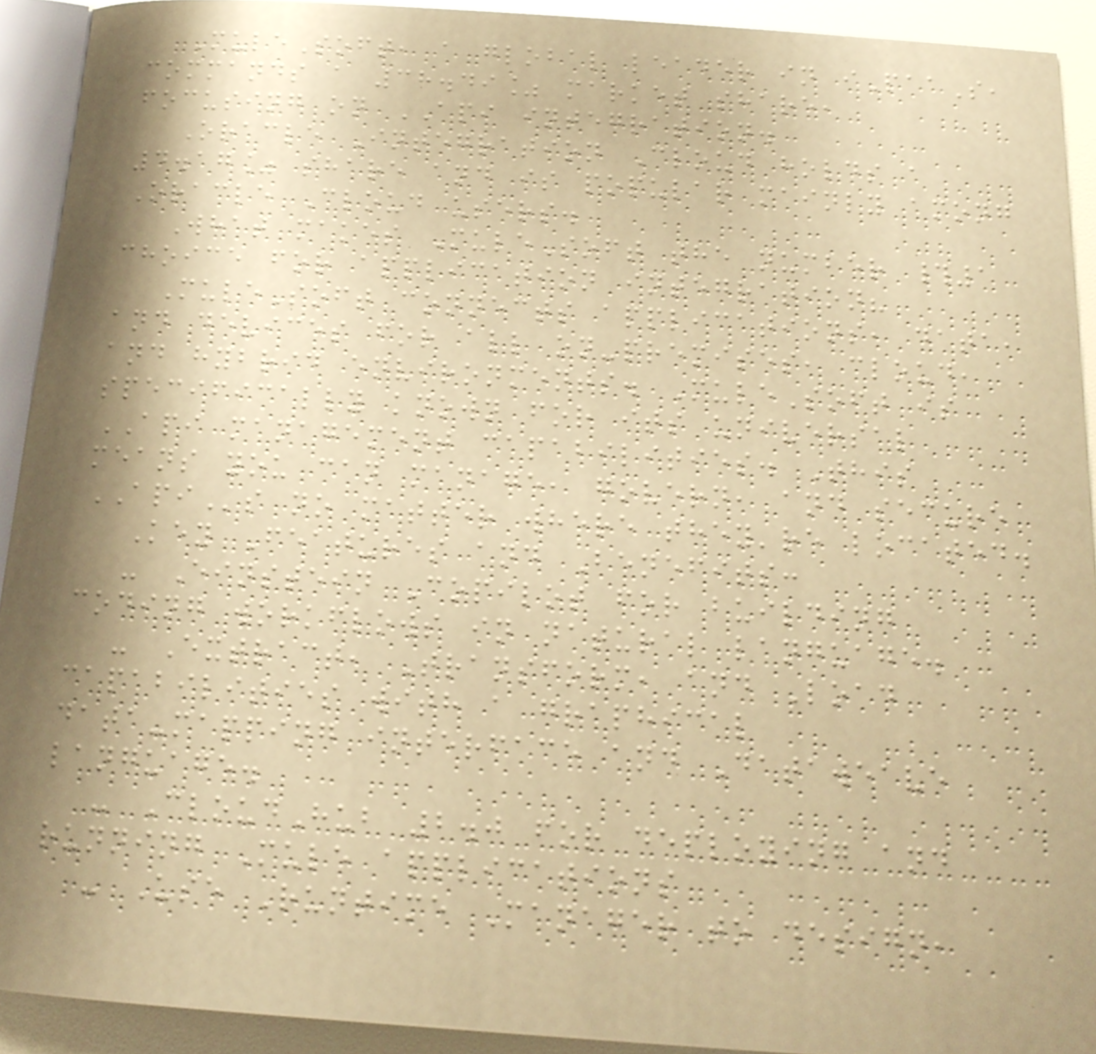MuleSoft, a global leader in iPaaS,
commands a 38.49% market share,
focusing on API integration.
Oracle Integration Cloud holds a
4.17% share and is popular mainly among
Oracle Cloud users.
What makes MuleSoft the number #1
choice for application integration?
MuleSoft connects applications, data,
and devices for all on-premises, cloud,
and hybrid environments. MuleSoft is
specifically known for its universal
API management capabilities. This
means you can manage, govern, and secure
APIs no matter where they're located.
Key Features and Benefits:
- Einstein Copilot for building
coding workflows in natural language.
- Extract, Transform, and Load
capabilities with a graphical
data-mapping interface and Dataweave
language.
- CloudHub 2.0 for deploying and
running Mule applications
- Use Runtime Manager to design,
